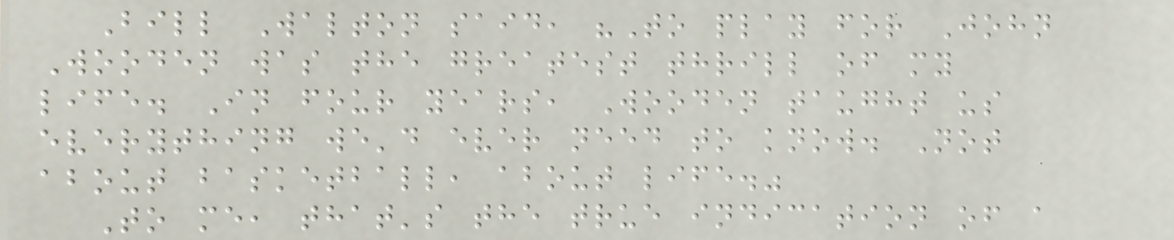Bill Walton said, "To play for John
Wooden was the greatest thrill of my
life. In four years, Wooden taught us
everything we'd ever need to know. Not
about basketball, about life."
To me, that's the true indication of a
